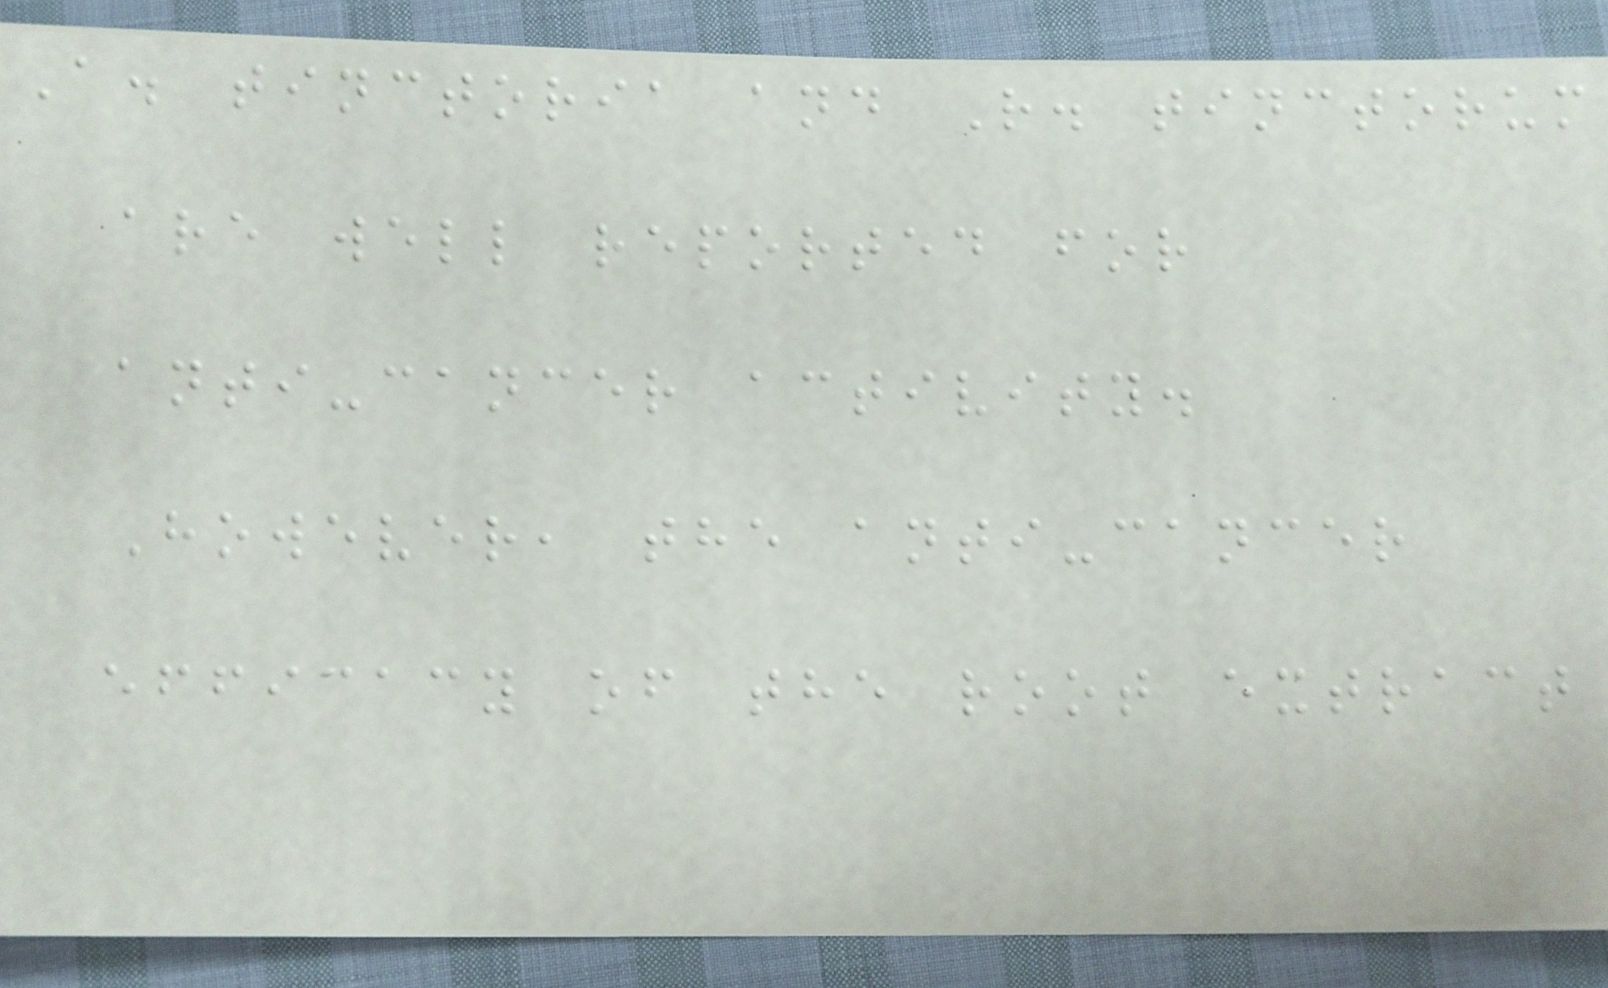A. tinctoria and R. tinctorum
are well reported for
anti-cancer activity.
However, the anti-cancer
efficacy of the root extract
